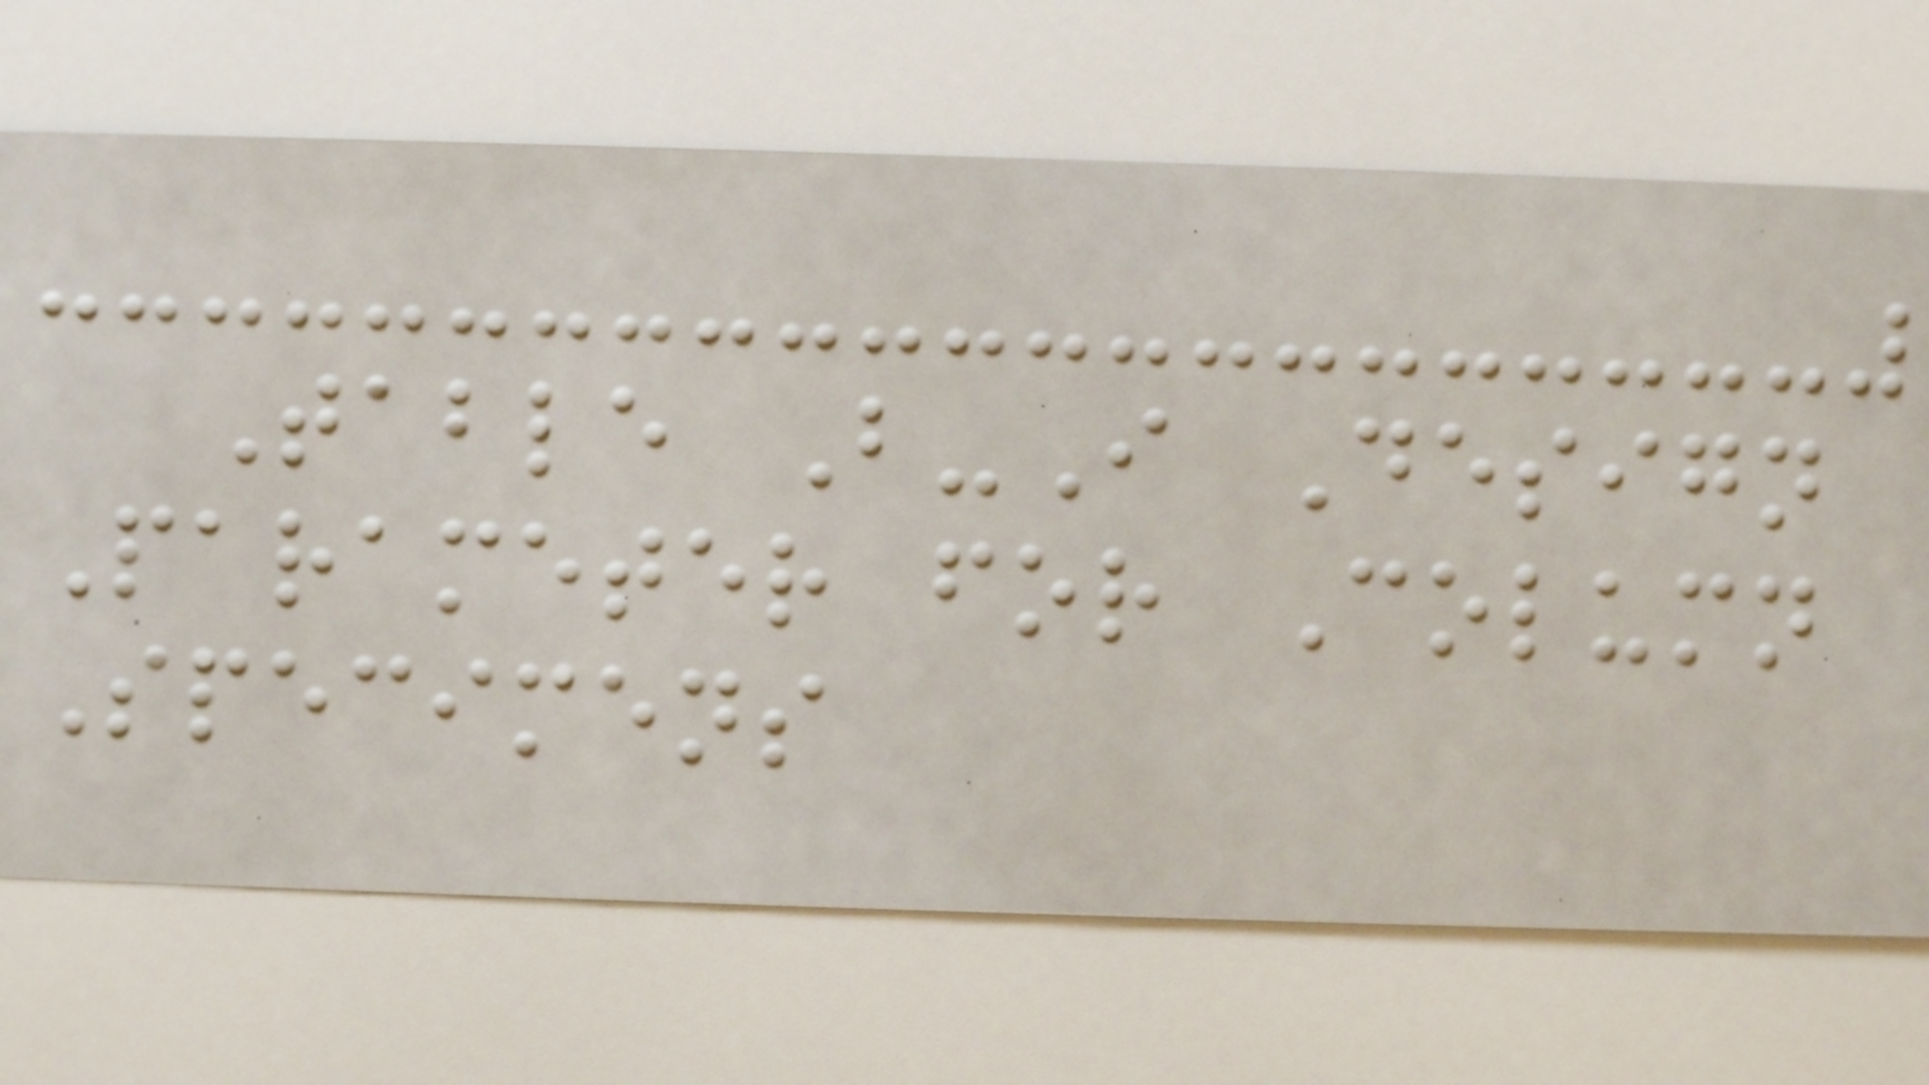Table B-I Design
Parameter for Column
Specimens
